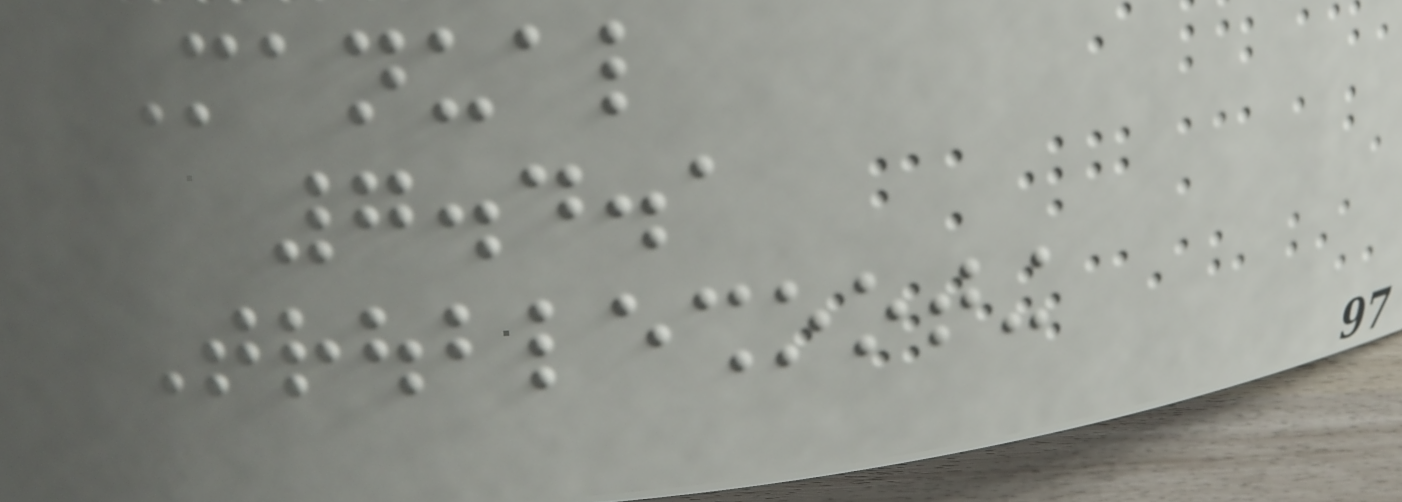Manual
7.4.1
Troubleshooting
